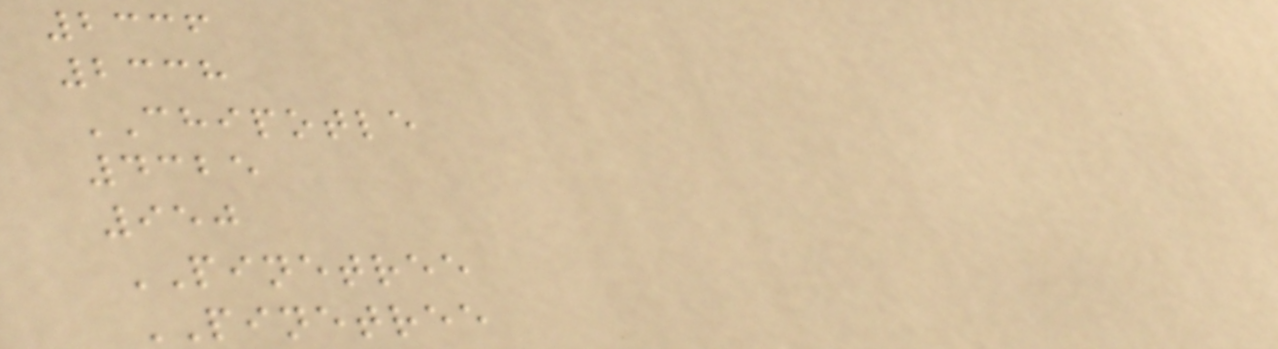2336
2338
CHIPOTLE
4325
950
PINETREE
PINETREE
